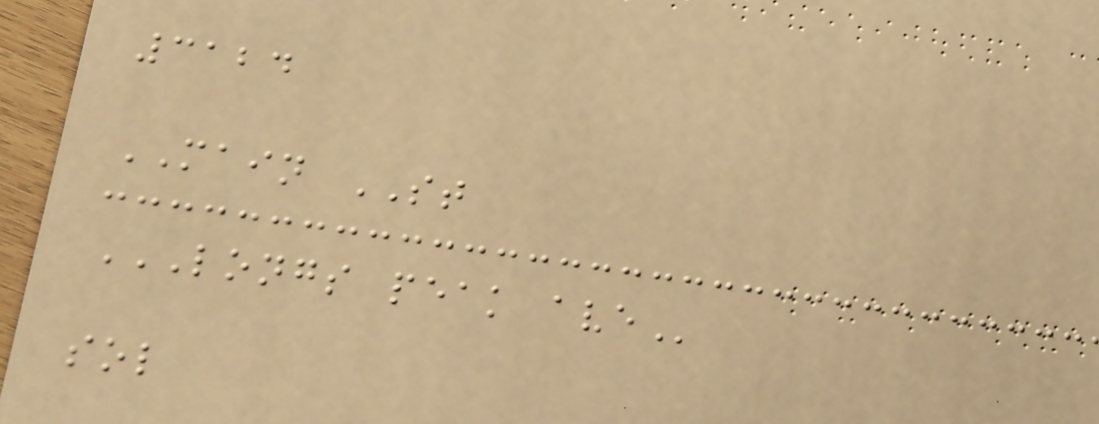3124
MAIN ST
LONGS PEAK AVE
sol
